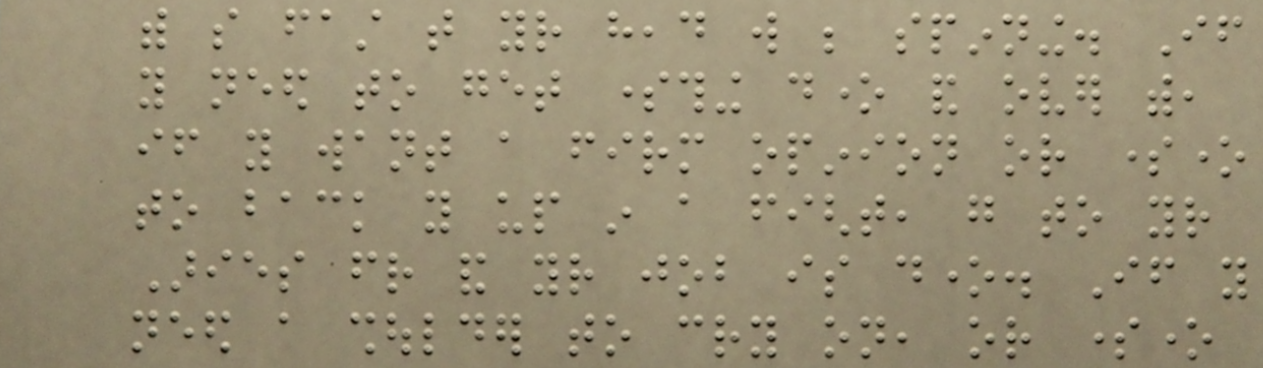with so fast that your head will be spinning. If
you need to get something done and over with,
if you want a firm opinion or someone
to back you up in a fight, go to your
Aries friend and your job is done. If you
need a shoulder to cry on, or someone
